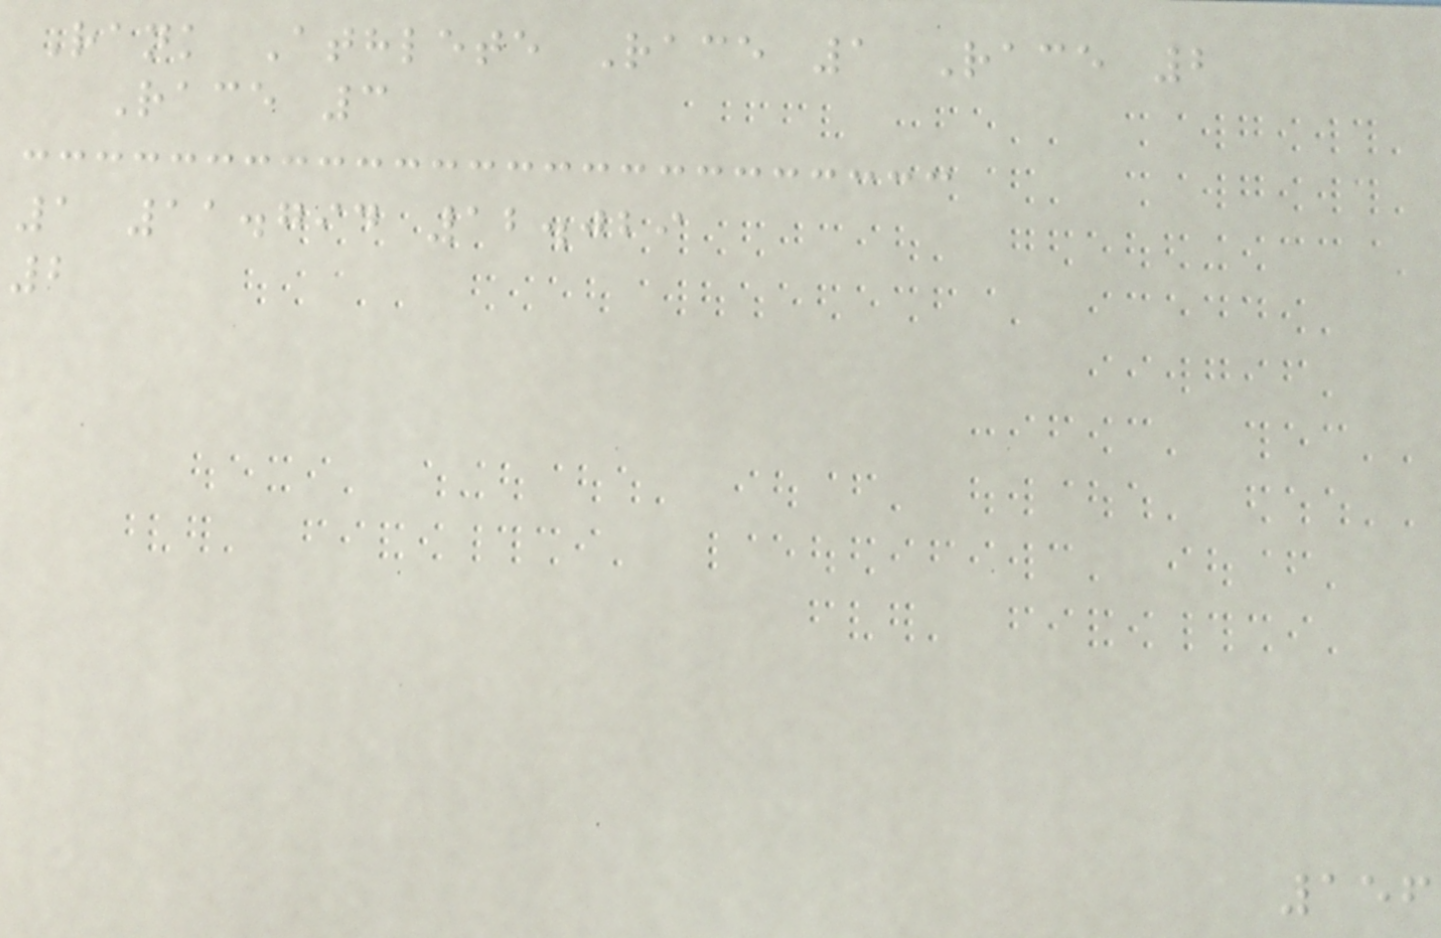Rank Athlete Race 1 Race 2
Race 3
1 11.794 12.029
2
156
